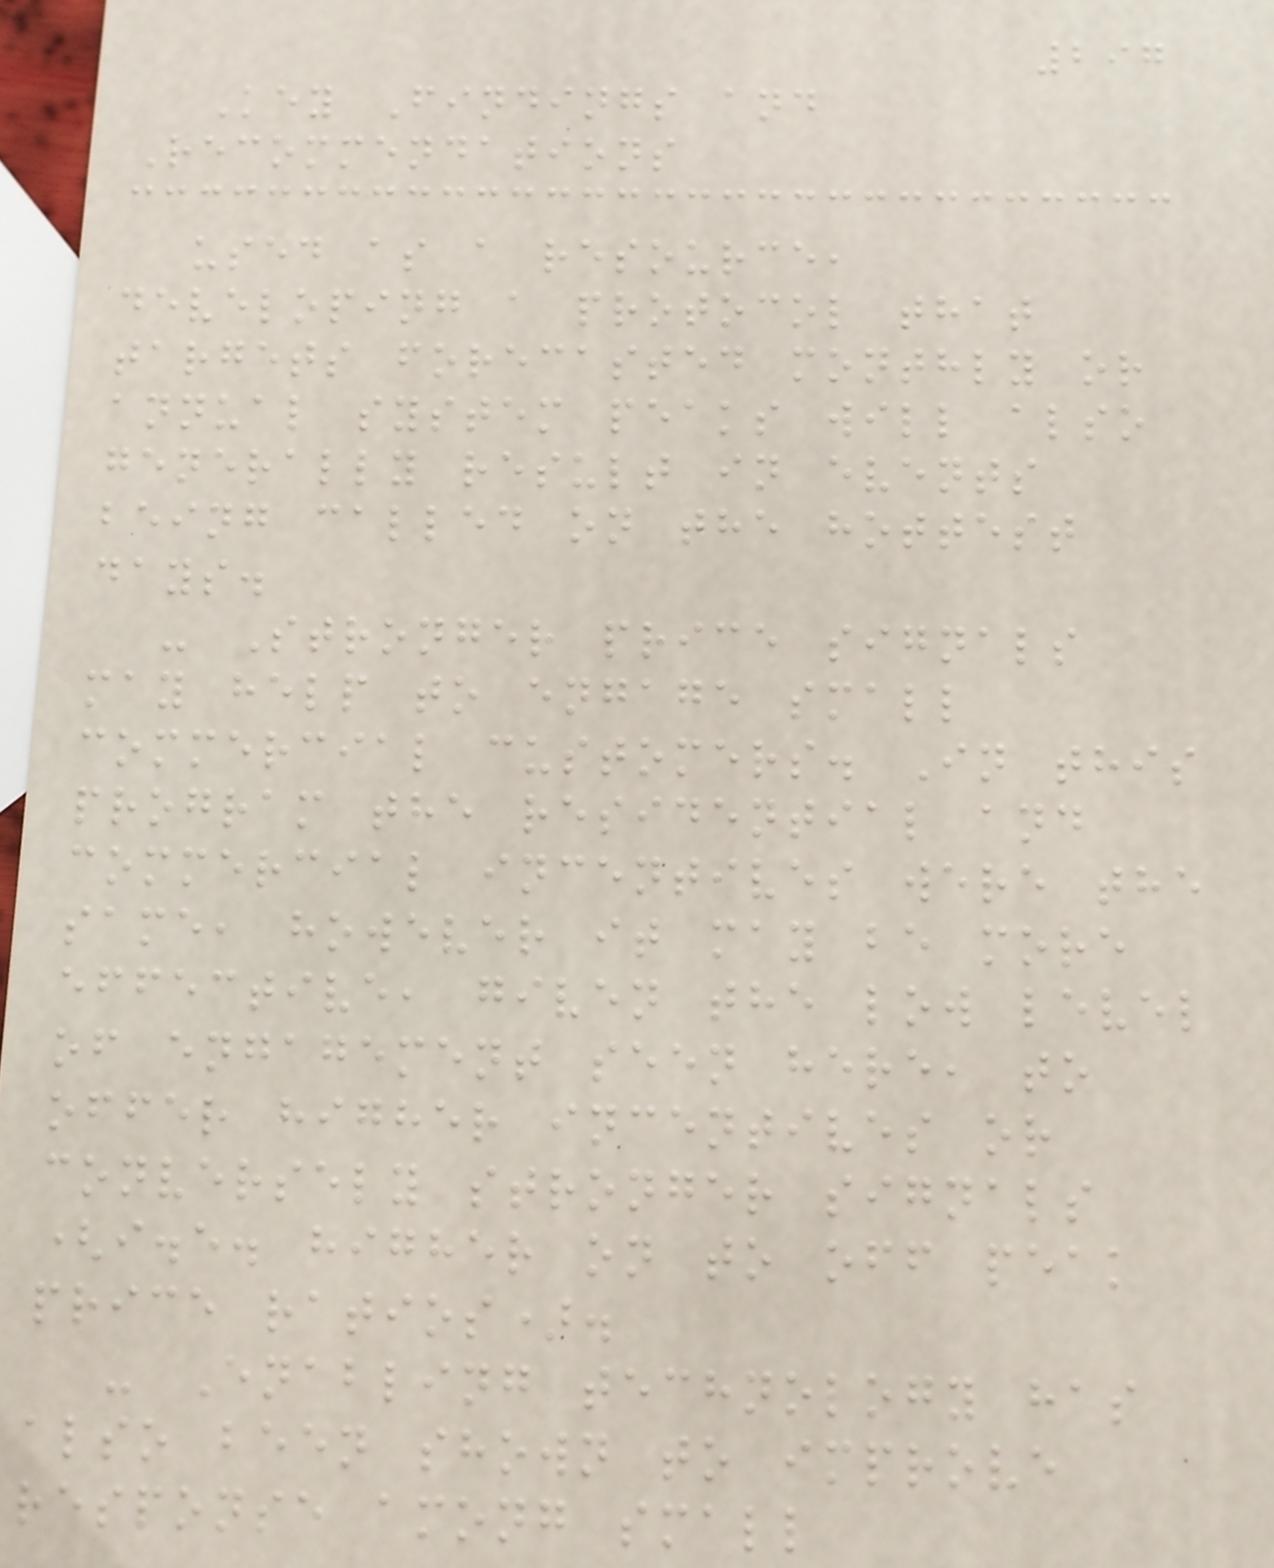297
Key Findings and
Recommendations
used as a resource,
developing a protocol that
targets forecasted monthly or
annual system peaks will also
generally result in events
being called on the hottest
days.
- Stronger price signals
may help to engage small
commercial customers. In this
program the residential and
commercial incentives were the
same, however it may be more
effective, given the low level
of engagement seen here, to
offer higher incentives or
conversely stronger signals
(i.e. higher on to off peak
price ratios).
- Enabling technology has
also been shown to improve
response among small
